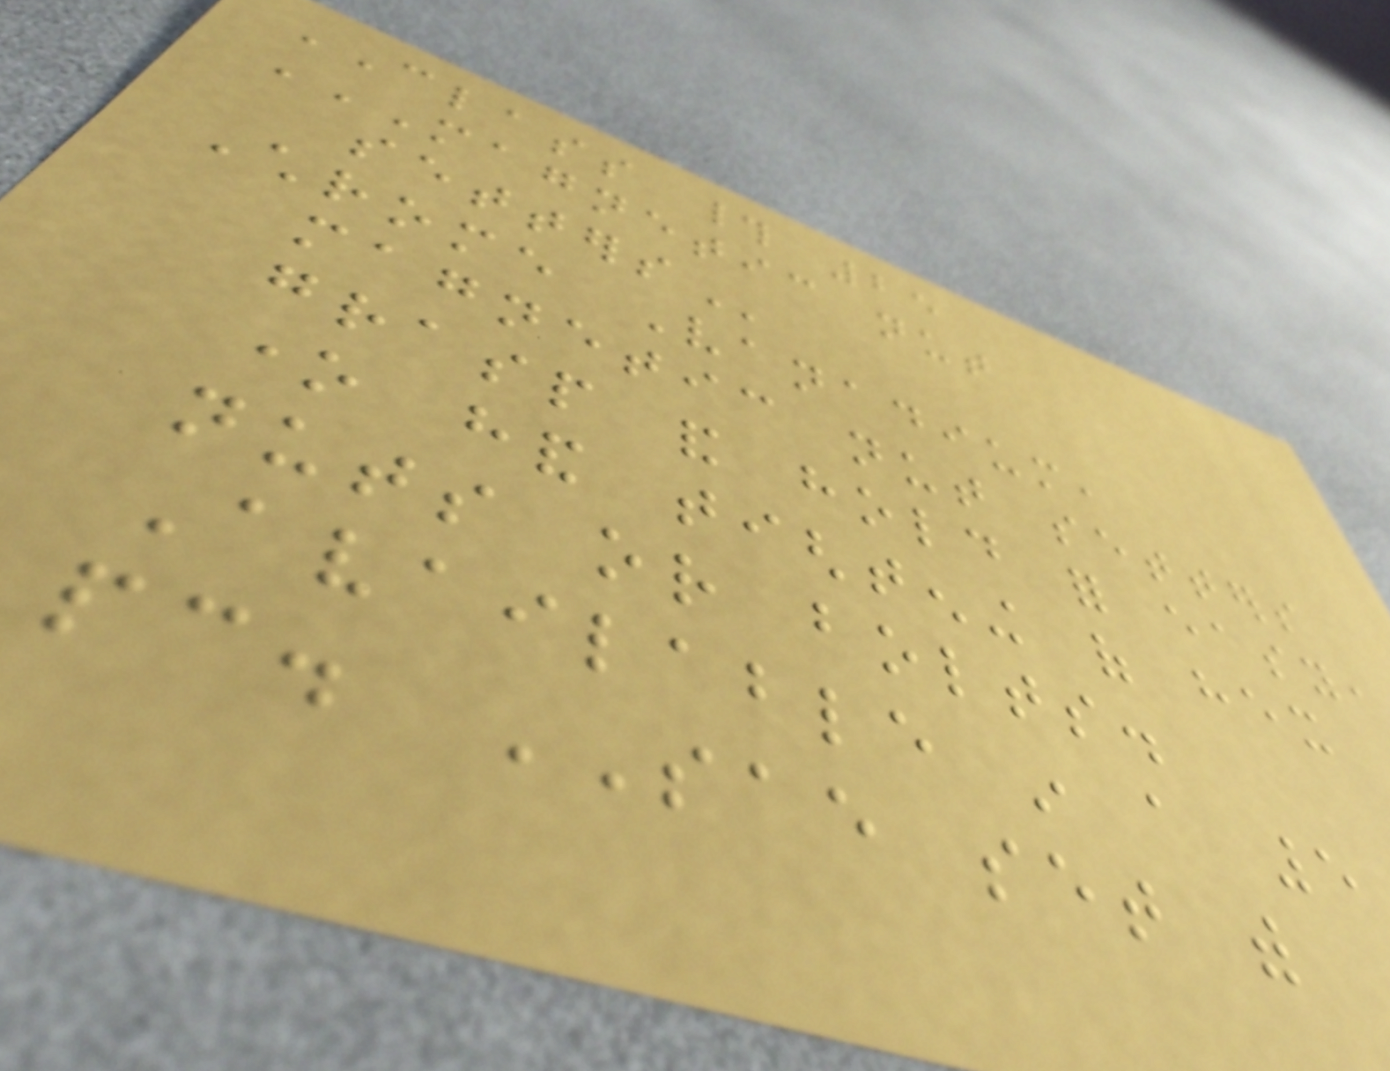CLASS # 25
MAGNETIC NUT
SETTERS
Chrome Vanadium,
magnetic nut setters
grasp and hold for easy,
one hand tightening of hex
nuts or bolts.
Available in a 5
pc. SAE set with
